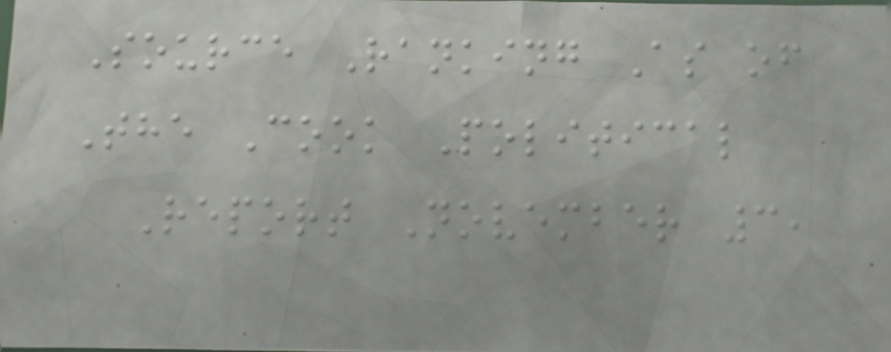Source Ranking As of
The Cook Political
Report November 3,
